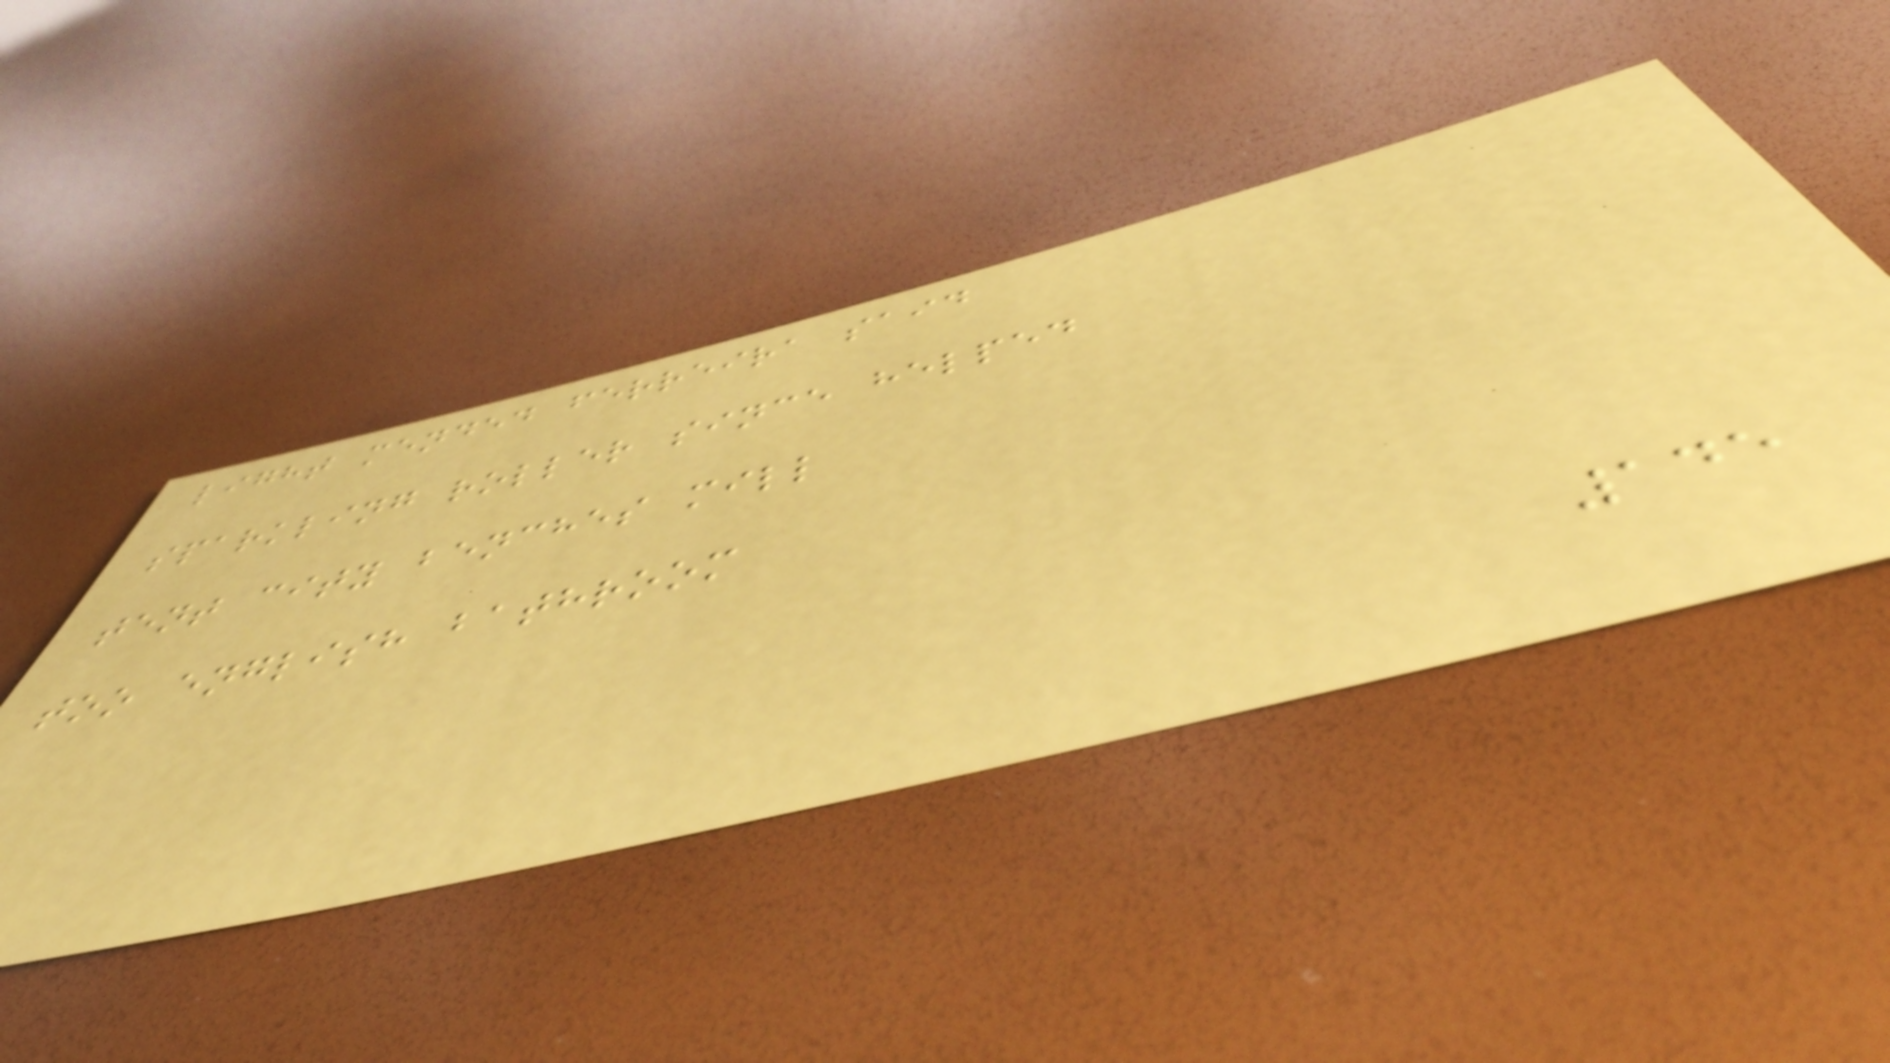light mended ferreira said
sparkling roller since helped
tent city benches mill
too english bathroom
145
